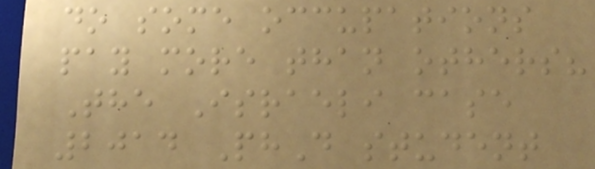do some occupations
pay more than others?
The Israeli case
2014 PhD student
